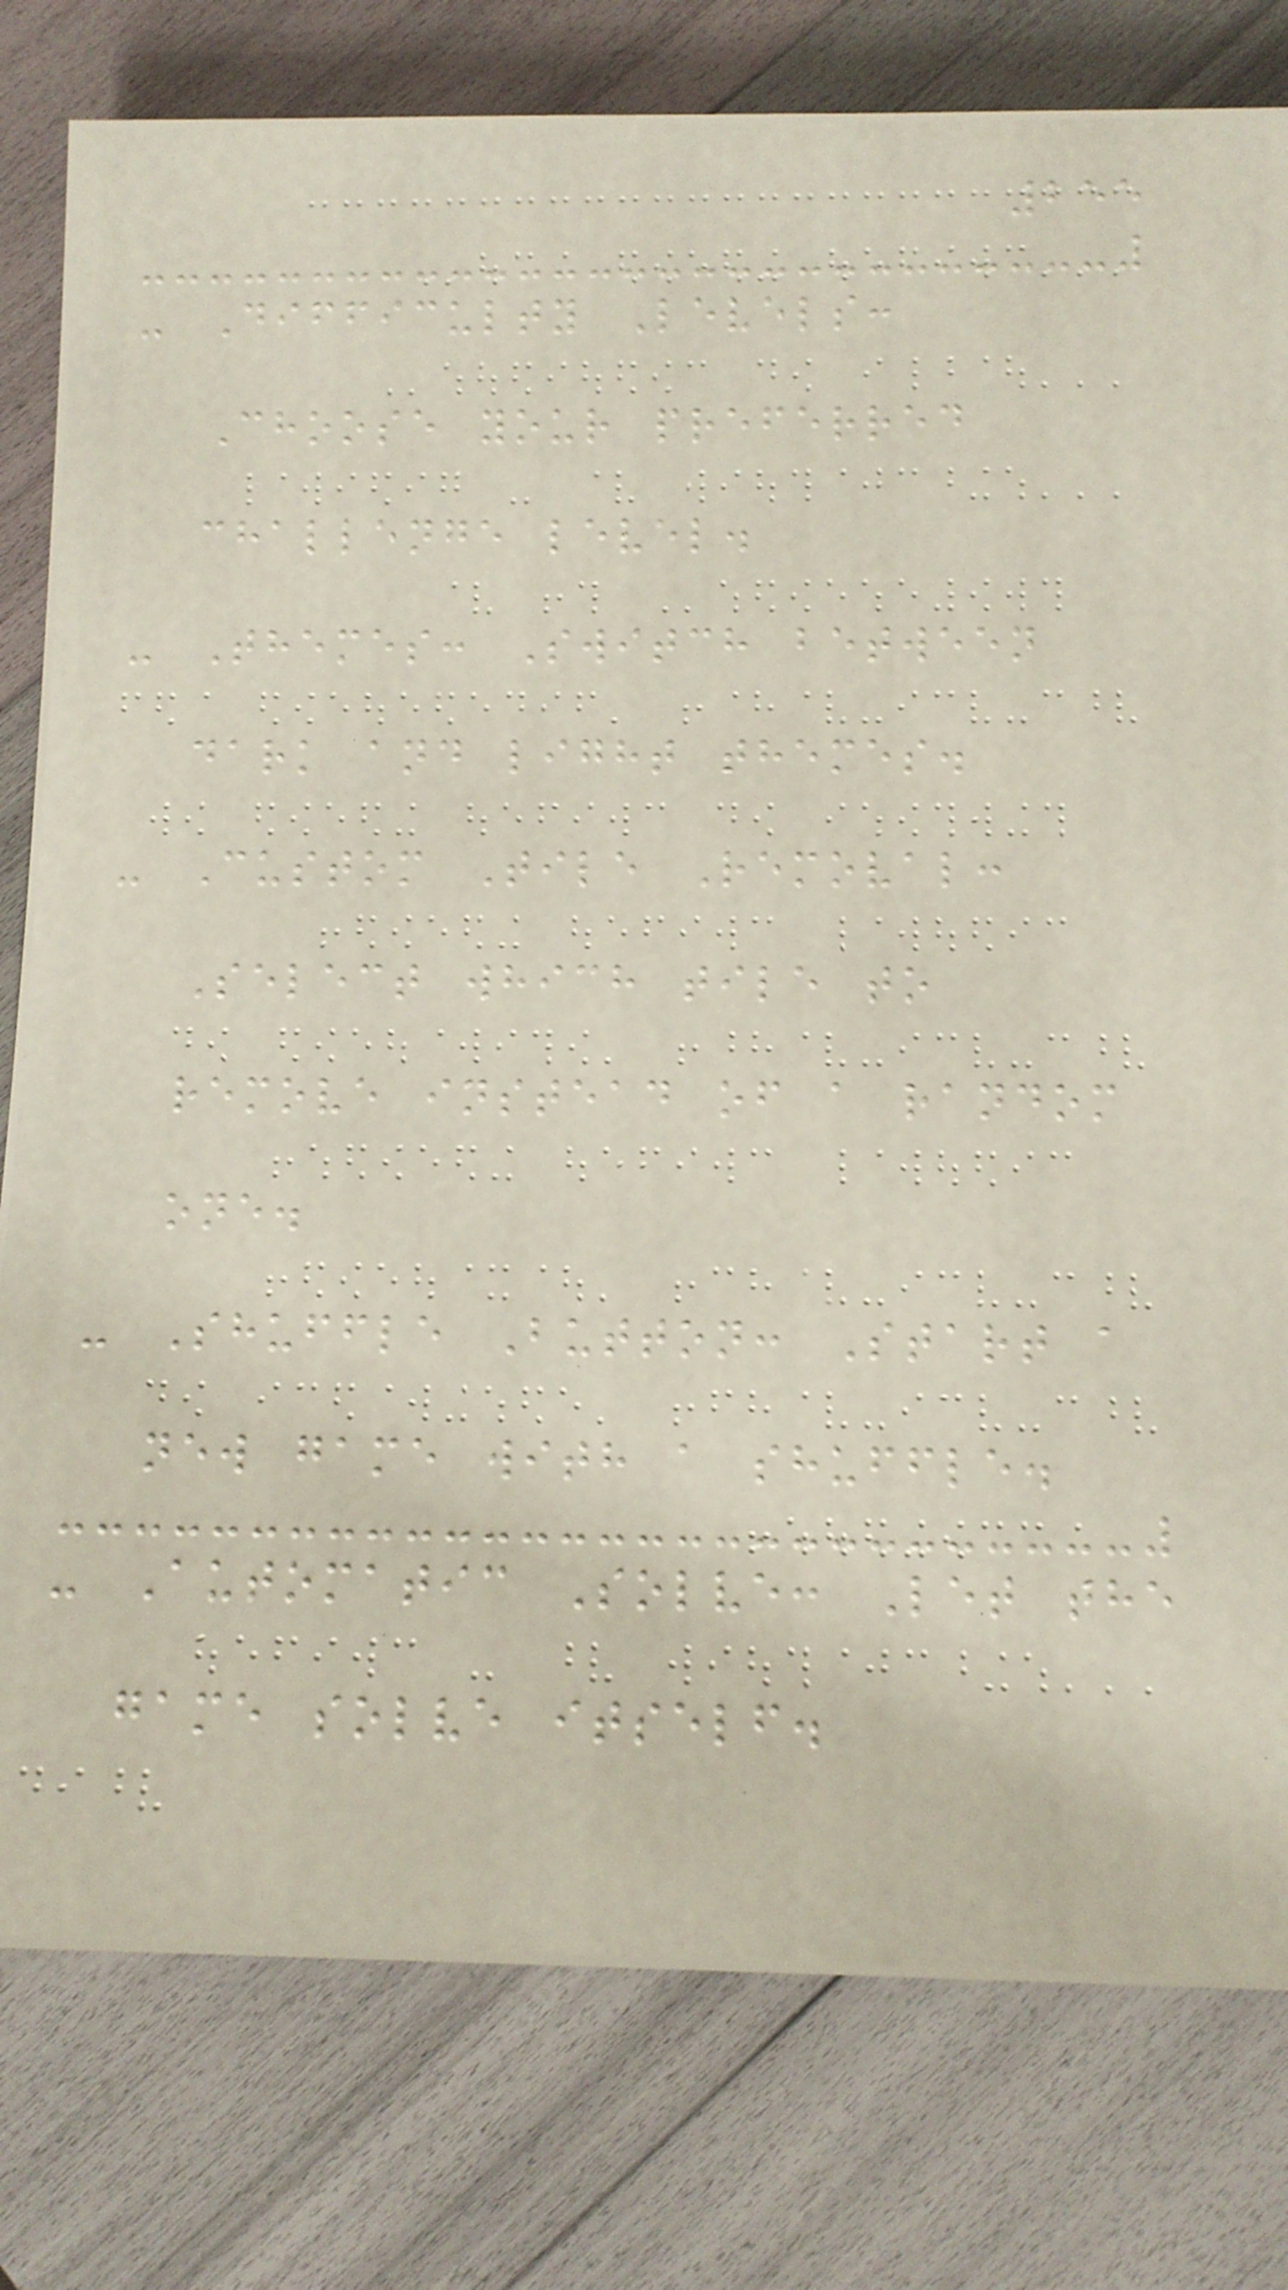255
- Difficulty Levels:
Choose your preferred
challenge level.
- Themes: Switch between
dark and light themes.
- Custom Tile Removal:
Select which tile to
remove instead of a random
one.
- Shuffle Button: Start a
new game with a shuffle.
- Automatic Solve: Let the
game solve itself.
